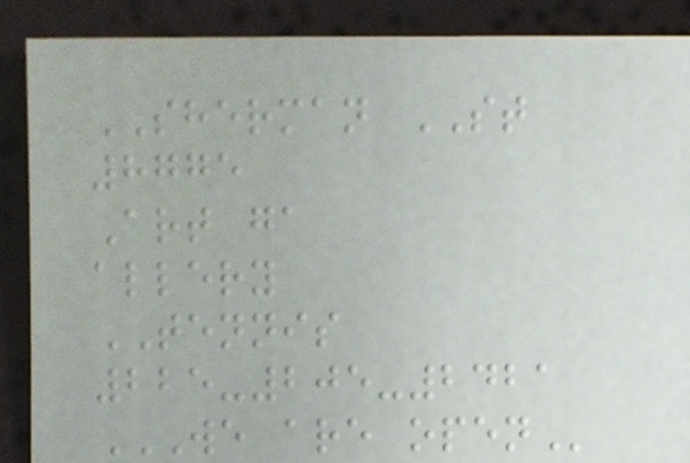SHERMAN ST
8775
Art ga
allery
TENNIS
225-205-2421
WE ARE OPEN
